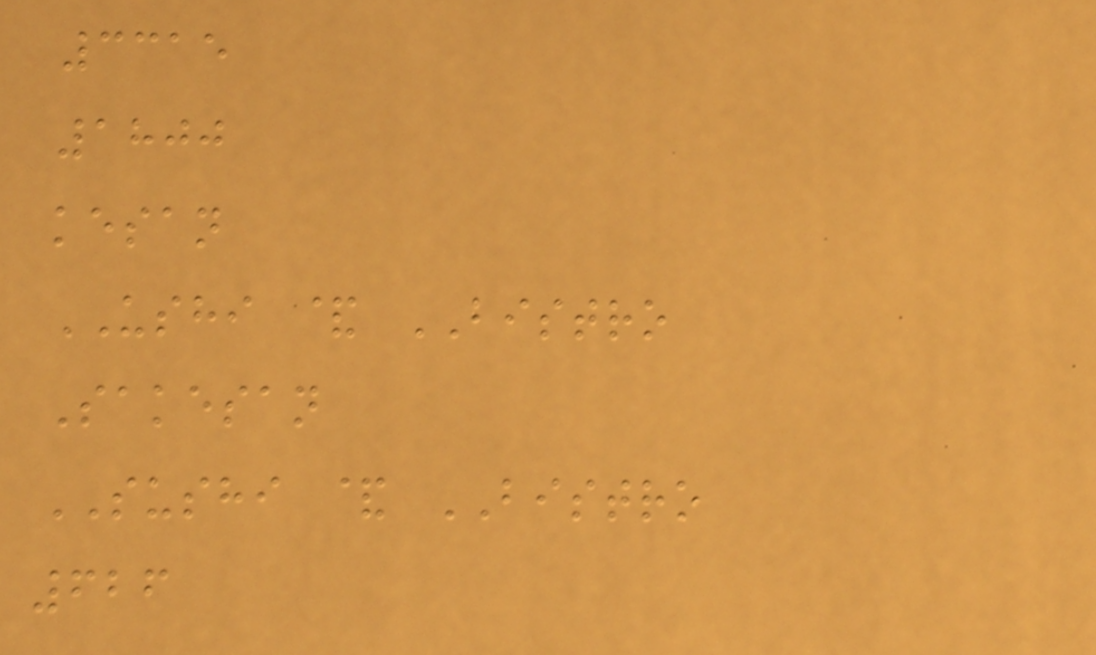3315
1800
kesan
USHI & BISTRO
Sakesan
SUSHI & BISTRO
626
